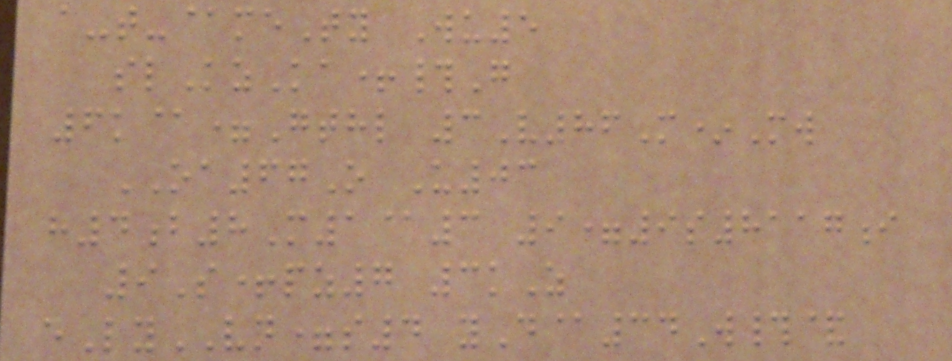a-t-@meTy Wu5
slKzKa+#G
6k@=Gthl 3V86M*Mw
OA67O U03
h4b8M1@3 9=9s8117i
9S+pz7 3kZ
eLyVN=s4 yD@34W#&
